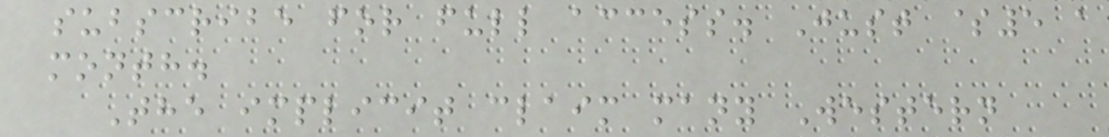subscribe for full access. Just $5 a
month.
The implicit claim many Western
